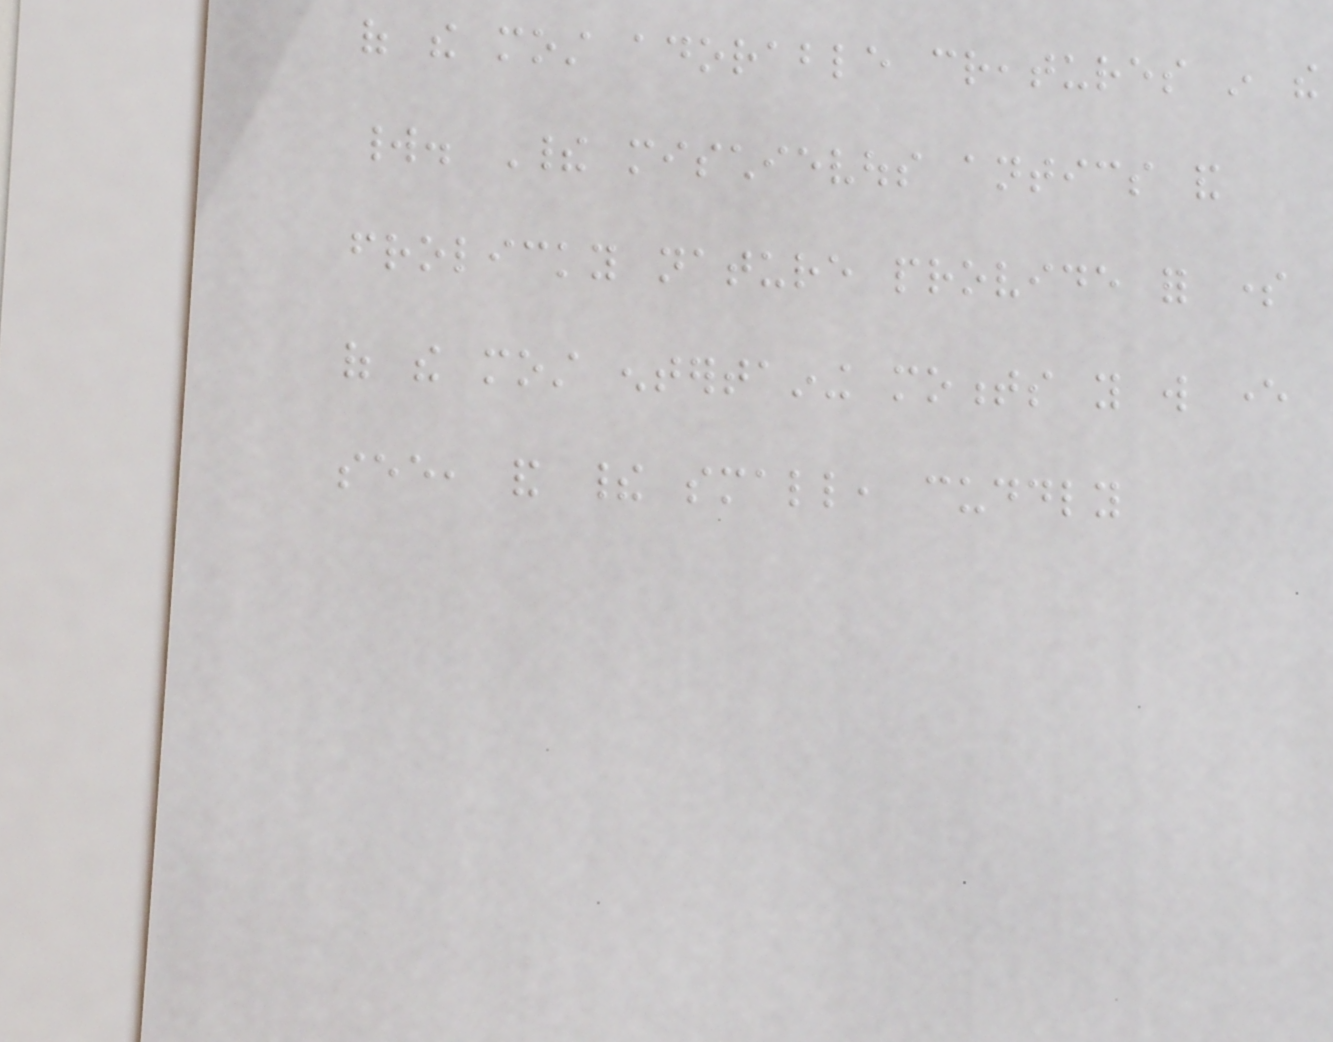of the most adorable creatures in the
world. Their mischievous antics and
frolicky nature provide for some
of the most entertaining moments you will ever
see, and their small, cuddly
